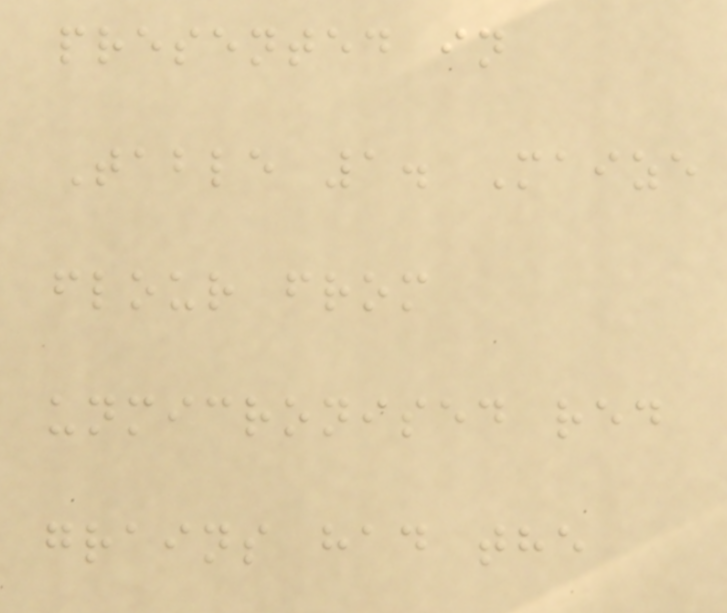presented in
Table 1. Maize
flour from
unmicronised red
grains had the
